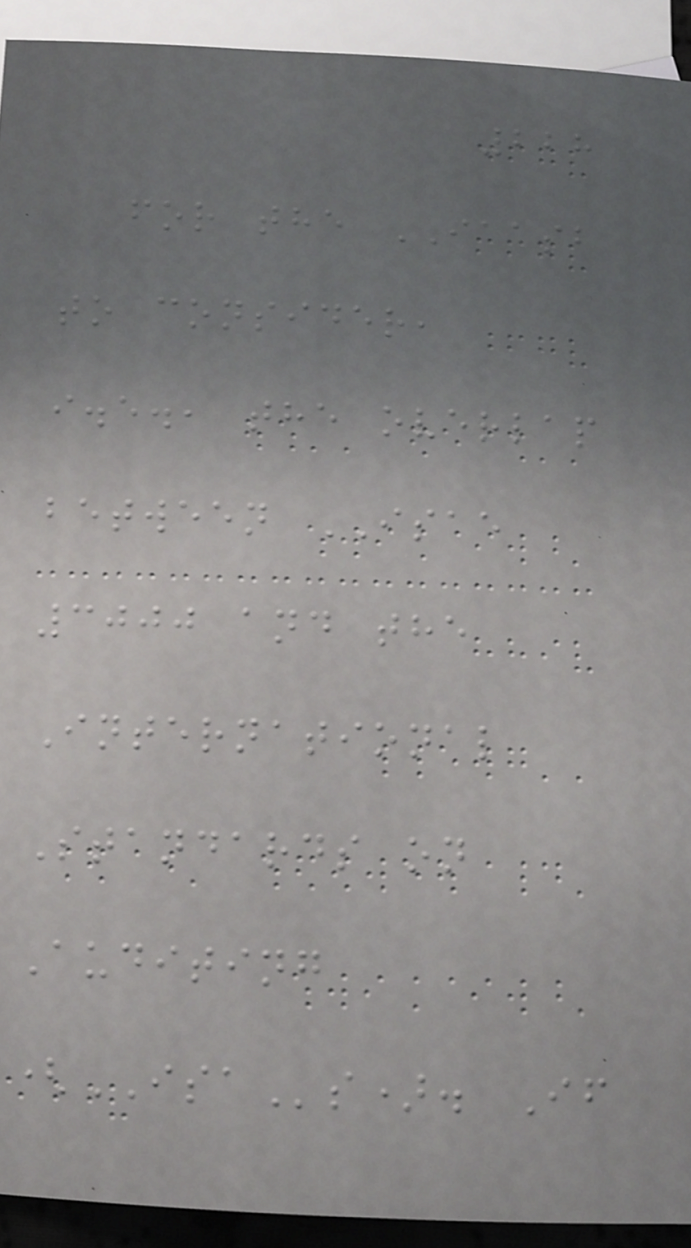228
for the IAASB
to consider,
i.e., the overlap
between ISAE
3000 and the
International
Standards on
Auditing
(ISAs). If
